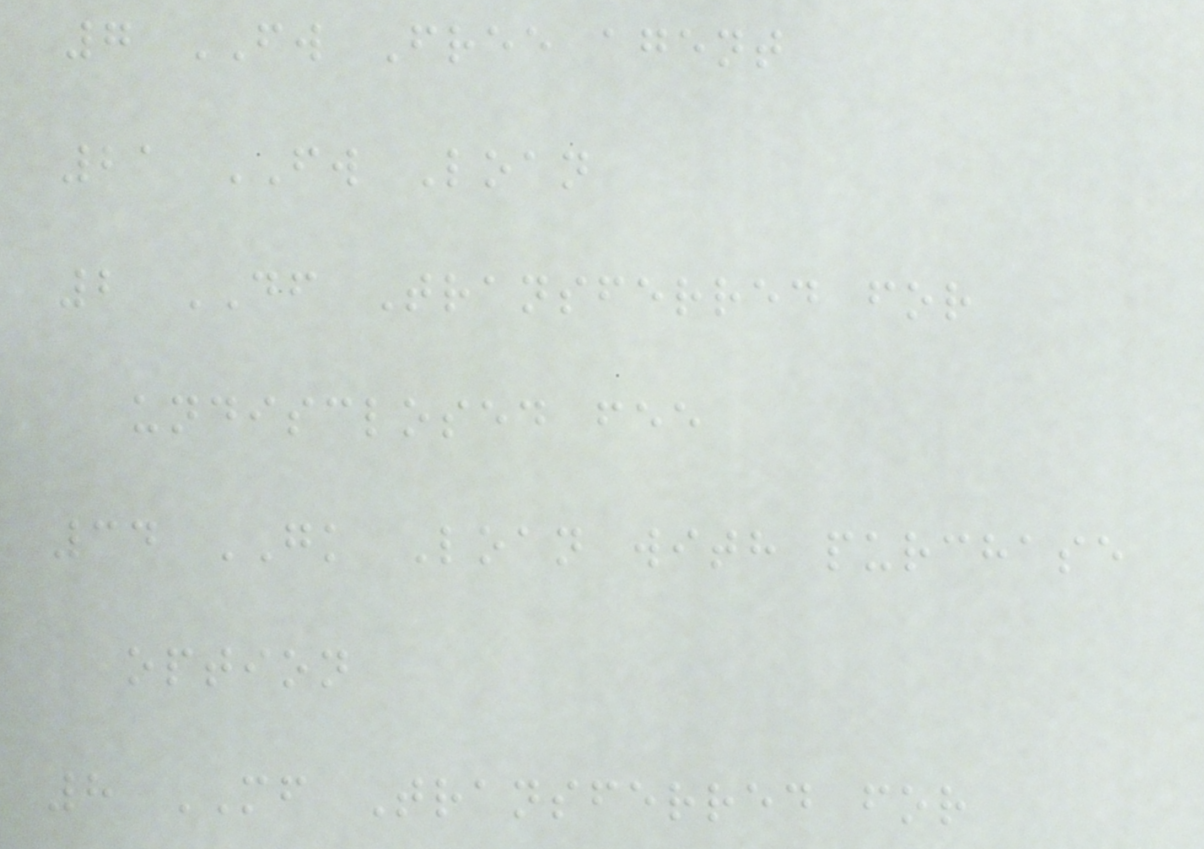7 FW Free agent
21 FW Loan
2 DF Transferred for
undisclosed fee
34 GK Loan with purchase
option
8 MF Transferred for
